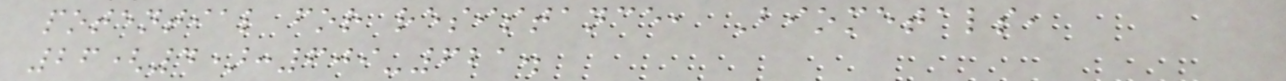potential for resistance, Biometals,
26(4):609-621.
